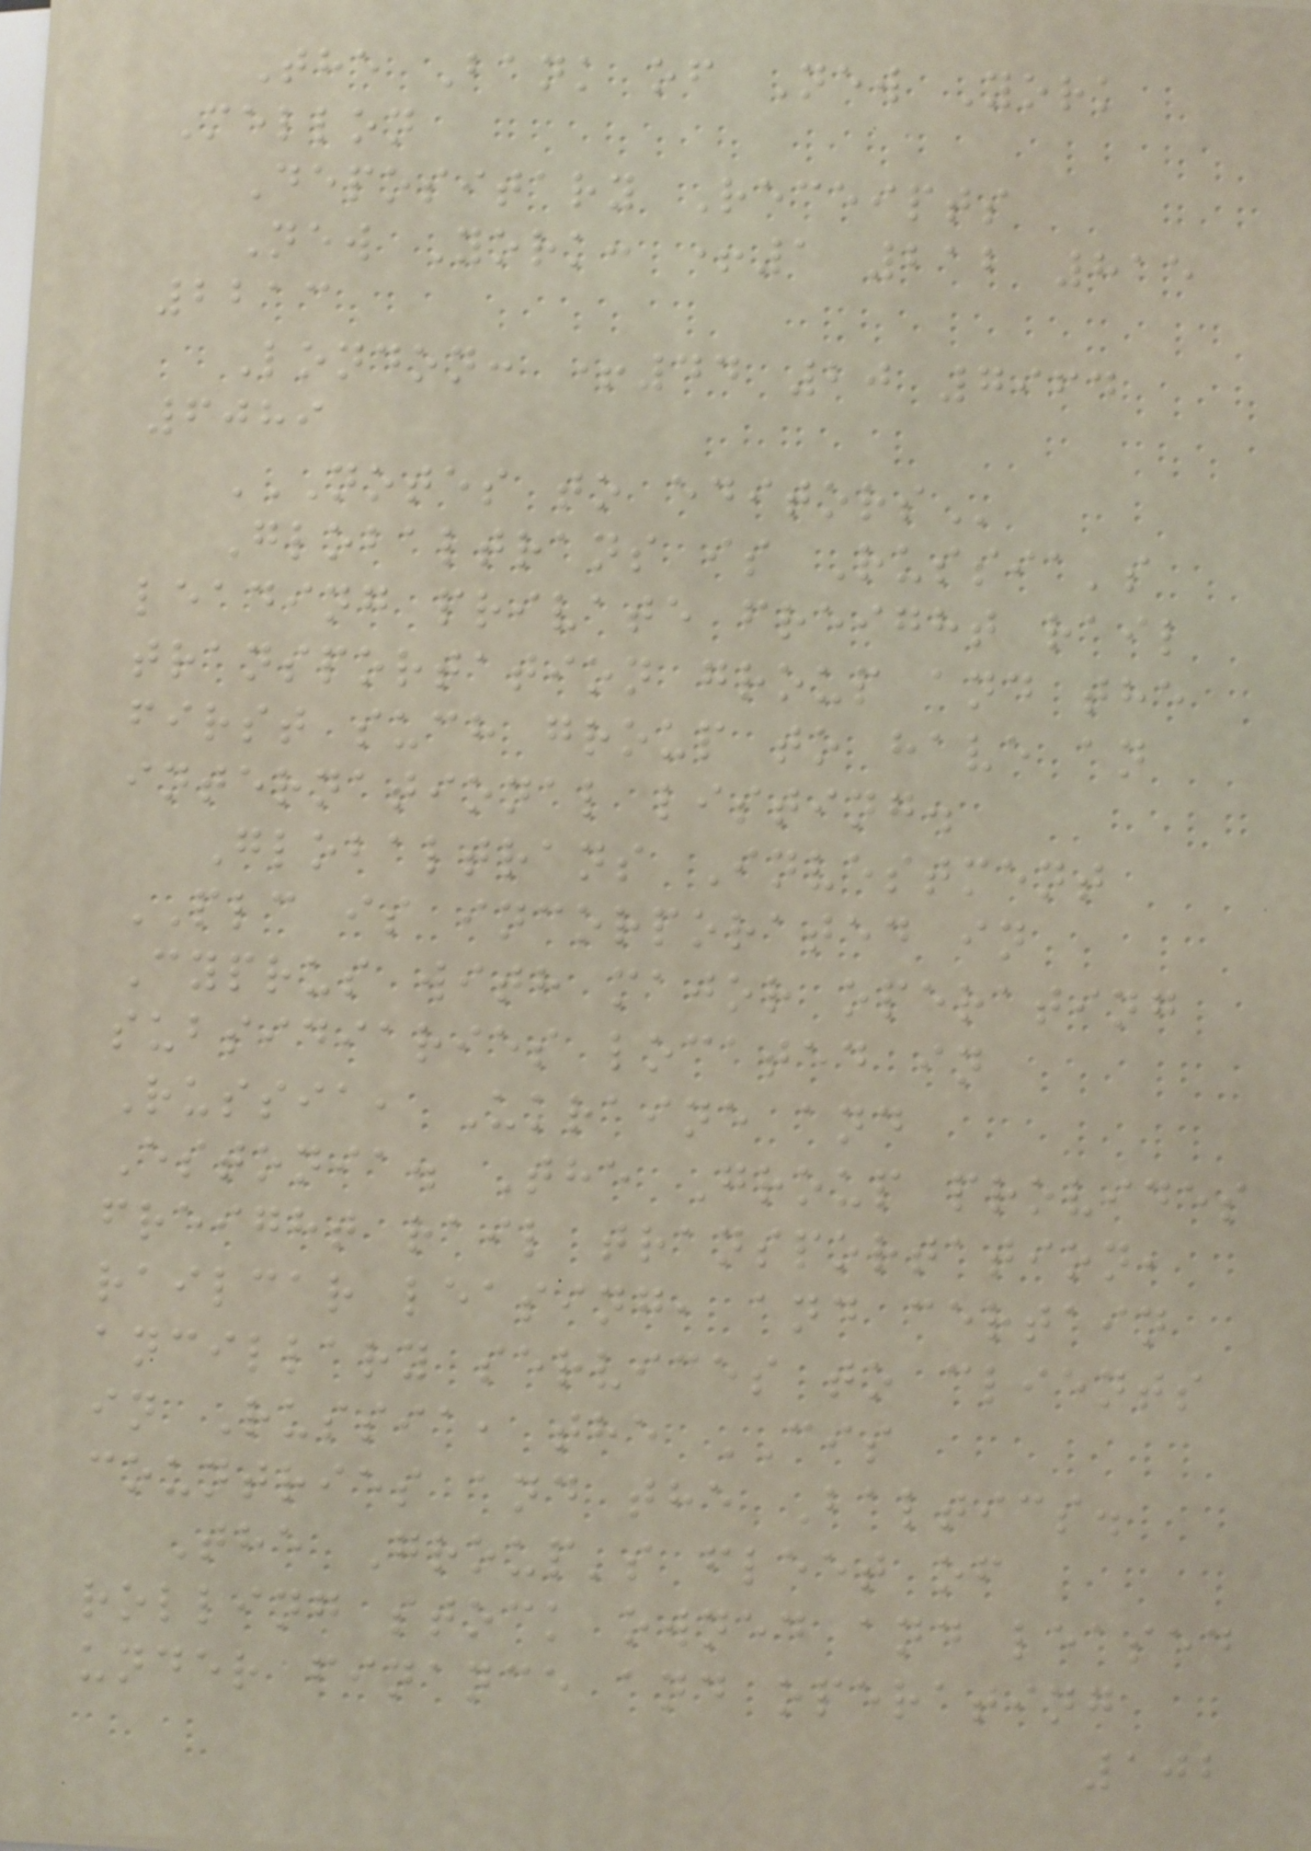The Bank of New York
Mellon
Depositary Receipts
New York: +1 212 815
2213
London: +44 20 7964
6089
NOTES TO EDITORS
Globaltrans is Russia's
leading private freight rail
transportation group and the
first such group to have an
international listing.
Globaltrans Investment
PLC is incorporated in
Cyprus with major operating
subsidiaries located in
Russia, Ukraine and
Estonia. The Group provides
freight rail transportation,
railcar leasing, and certain
ancillary services to clients
in Russia, the CIS
countries and the Baltics.
The Group's fleet of
rolling stock owned and leased
under finance and operating
102
